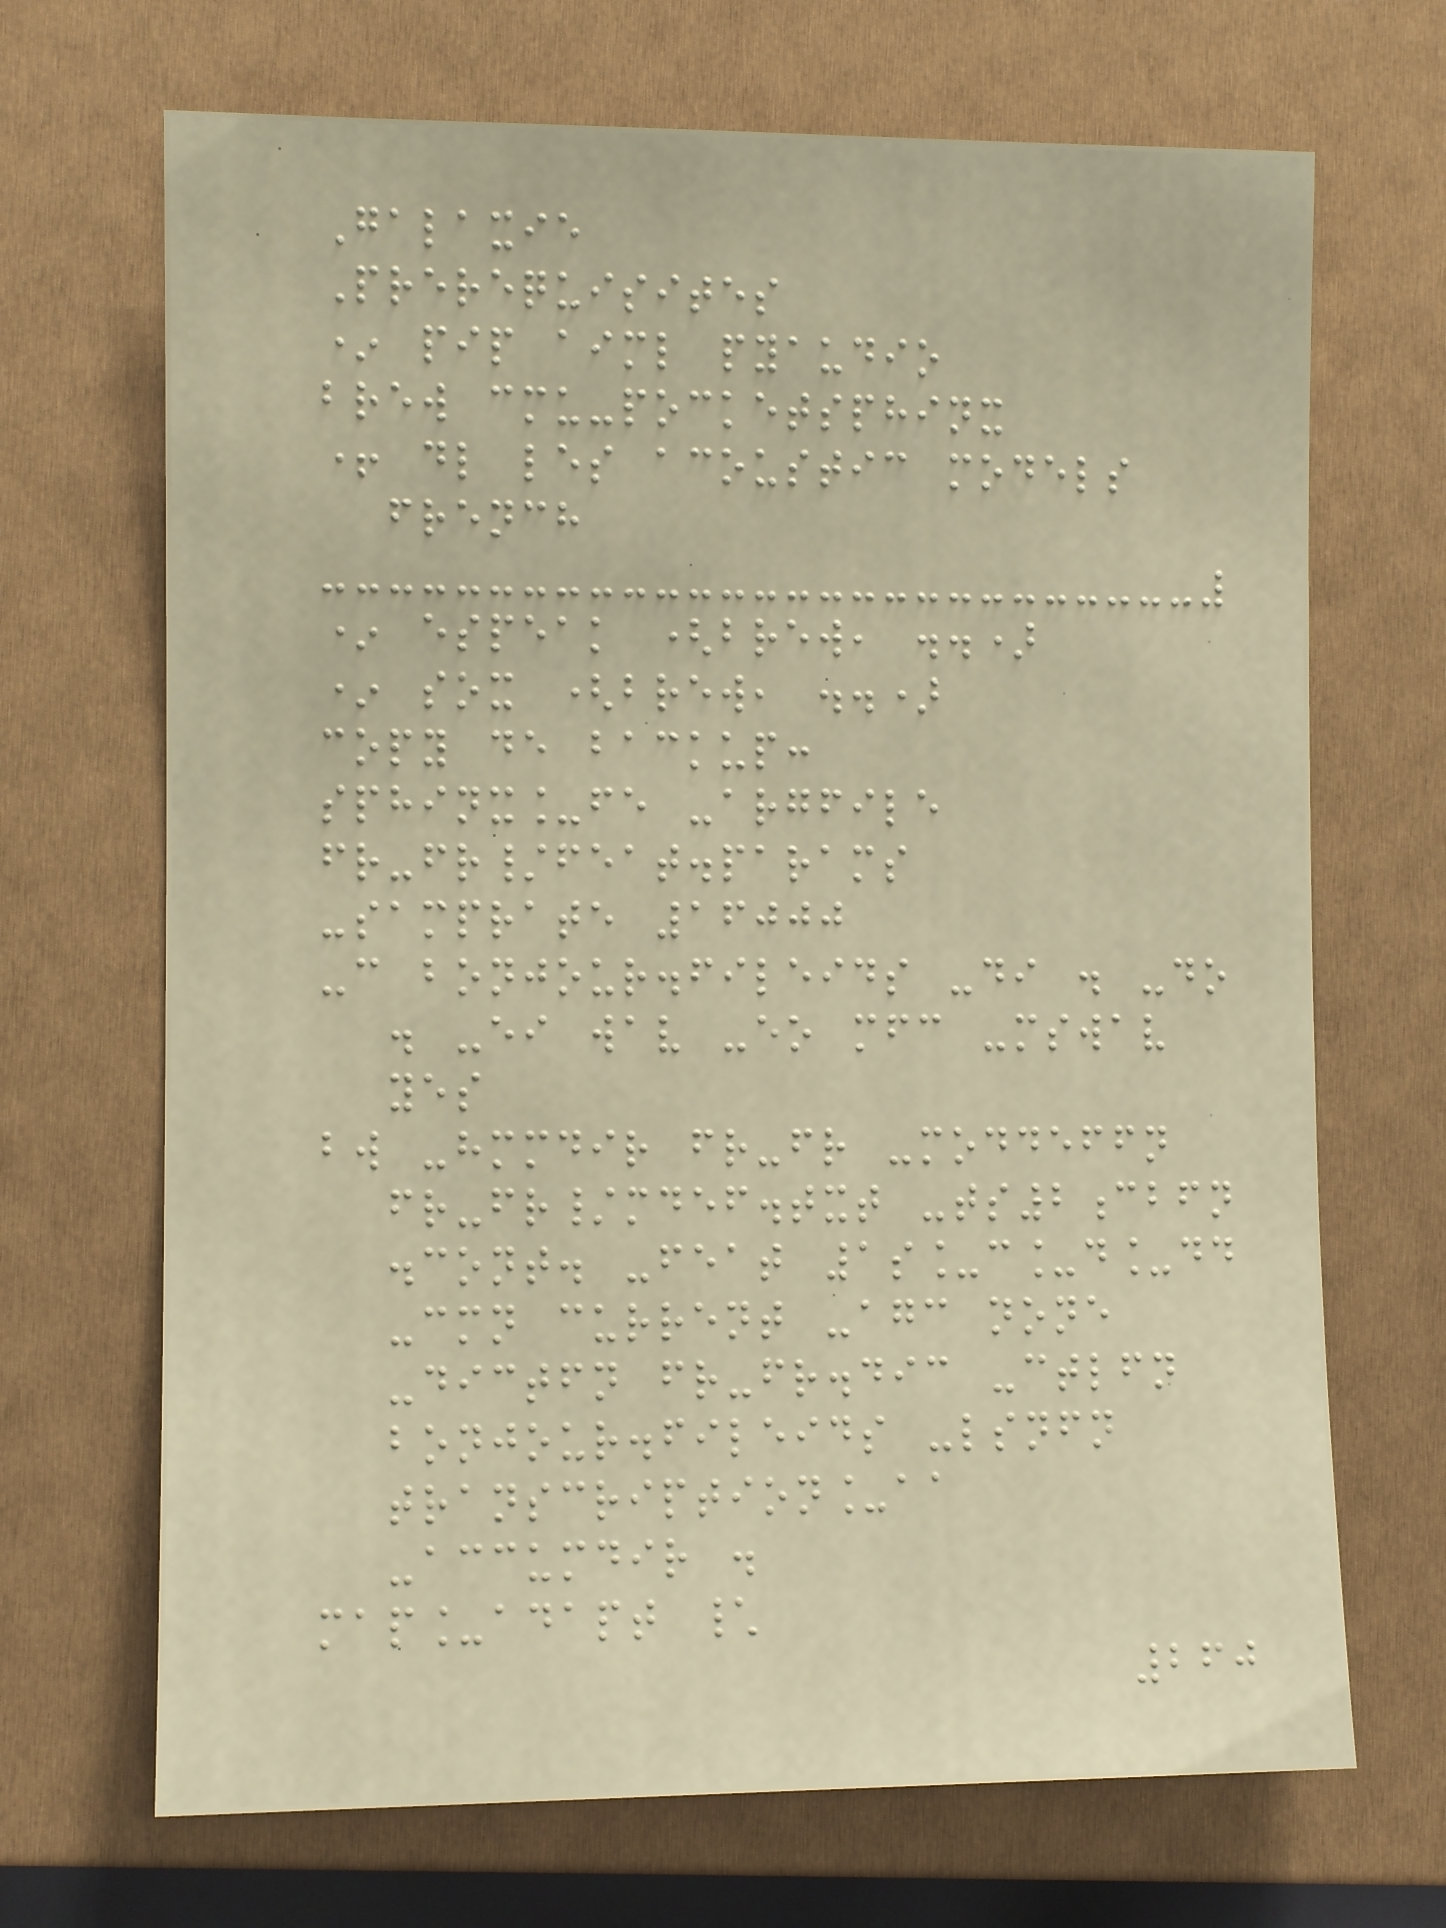Galaxie
Prerequisites
* pip aiml pyaudio
brew cmu-pocketsphinx
+ dl les acoustic models
french
* espeak (brew, ..)
* sox (brew, ..)
copy de backup:
sphinx_fe -argfile
fr-fr/feat.params
-samprate 16000
-c bonjour.fileids -di . -do
. -ei wav -eo mfc -mswav
yes
bw -hmmdir fr-fr -moddeffn
fr-fr/mdef.txt -ts2cbfn
.cont. -feat 1s_c_d_dd
-cmn current -agc none
-dictfn fr-fr.dic -ctlfn
bonjour.fileids -lsnfn
transcription_aa
-accumdir .
map_adapt \
260
